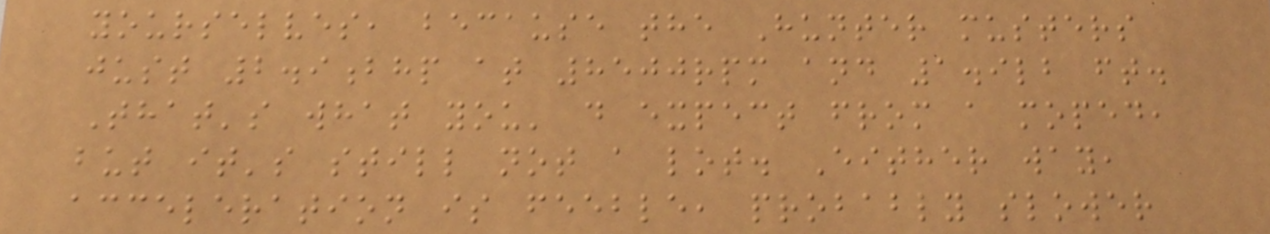yourselves, because the Hunter musters
just 2.9bhp at 8500rpm and 1.9lb ft.
That's what you' d expect from a moped,
but it's still not a lot. Either way,
acceleration is feeble, probably slower
